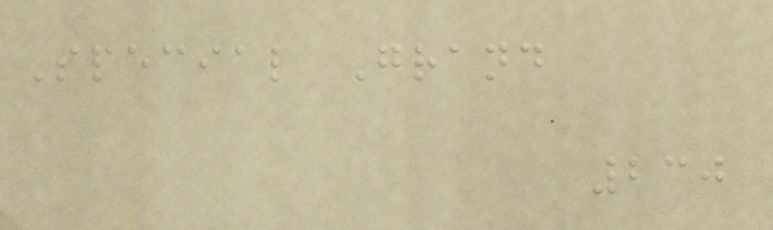Special Grand
230
